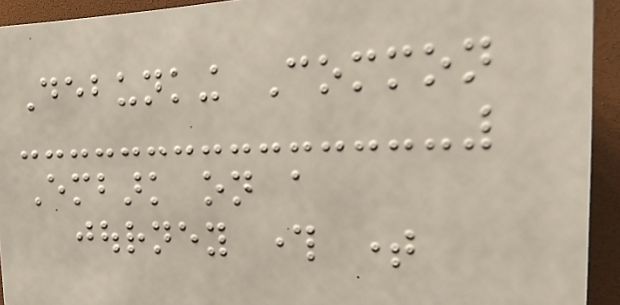Debunking Common
Embark on a
journey through time
